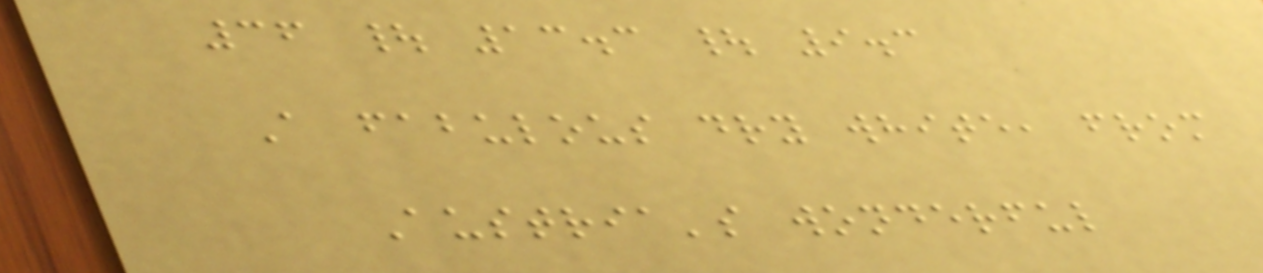36 | 13.3 | 9.3
A fabulous dry white, from
Austria's wonderful
